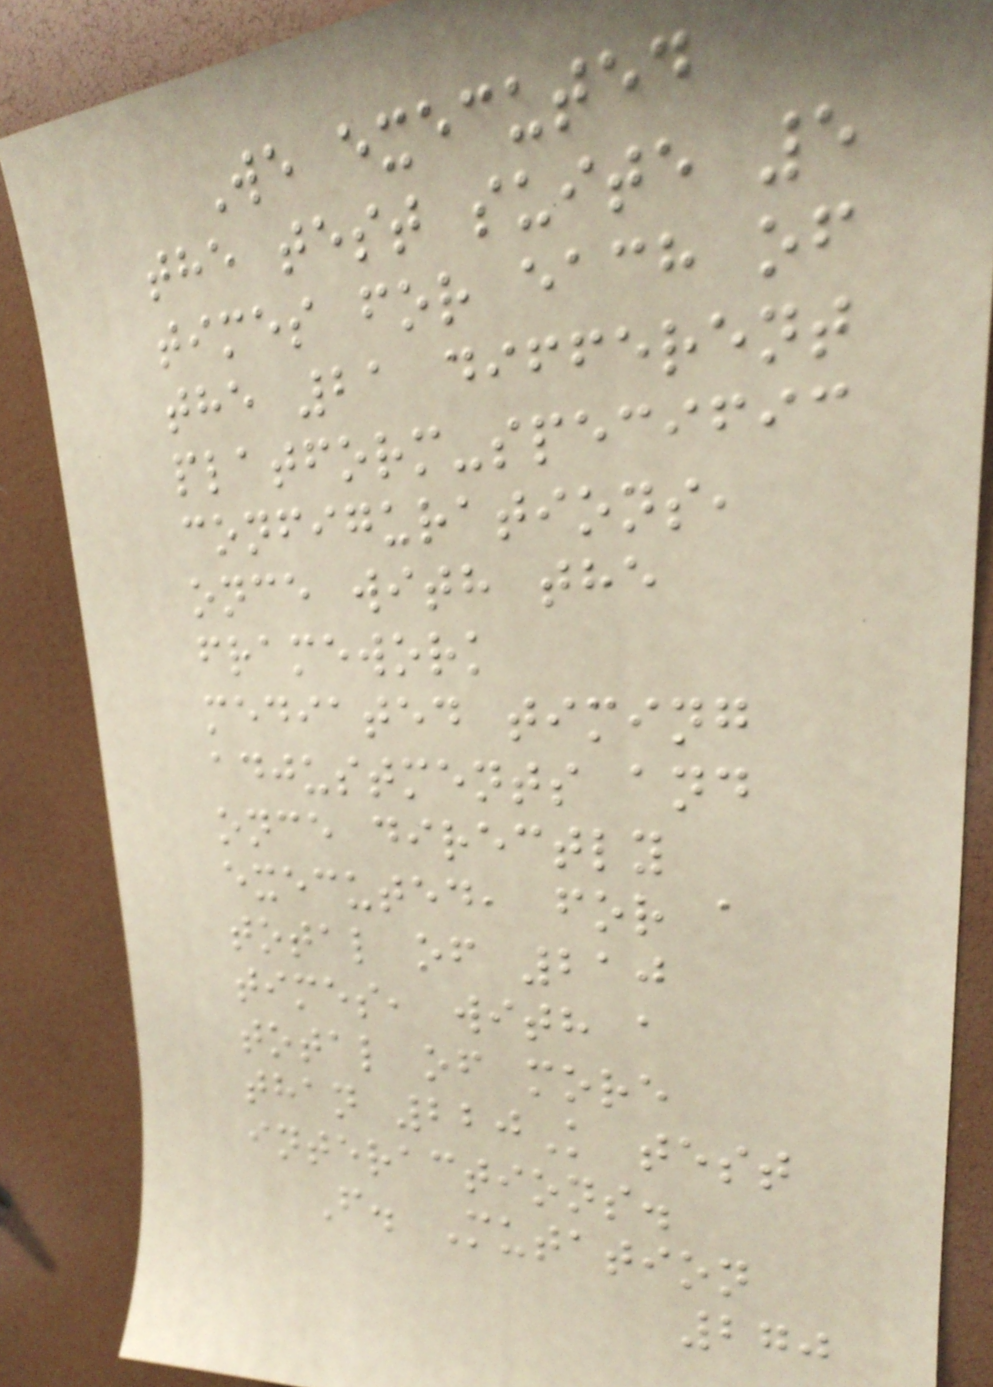We executed
the test suite 5
times for each of
the 21 different
platform-specific
configurations,
once with the
framework
mediated timing
adjustments and
once directly
executed, for a
total of 210
times, with a
total of more
than 220K test
interactions.
F. Mutation
270
